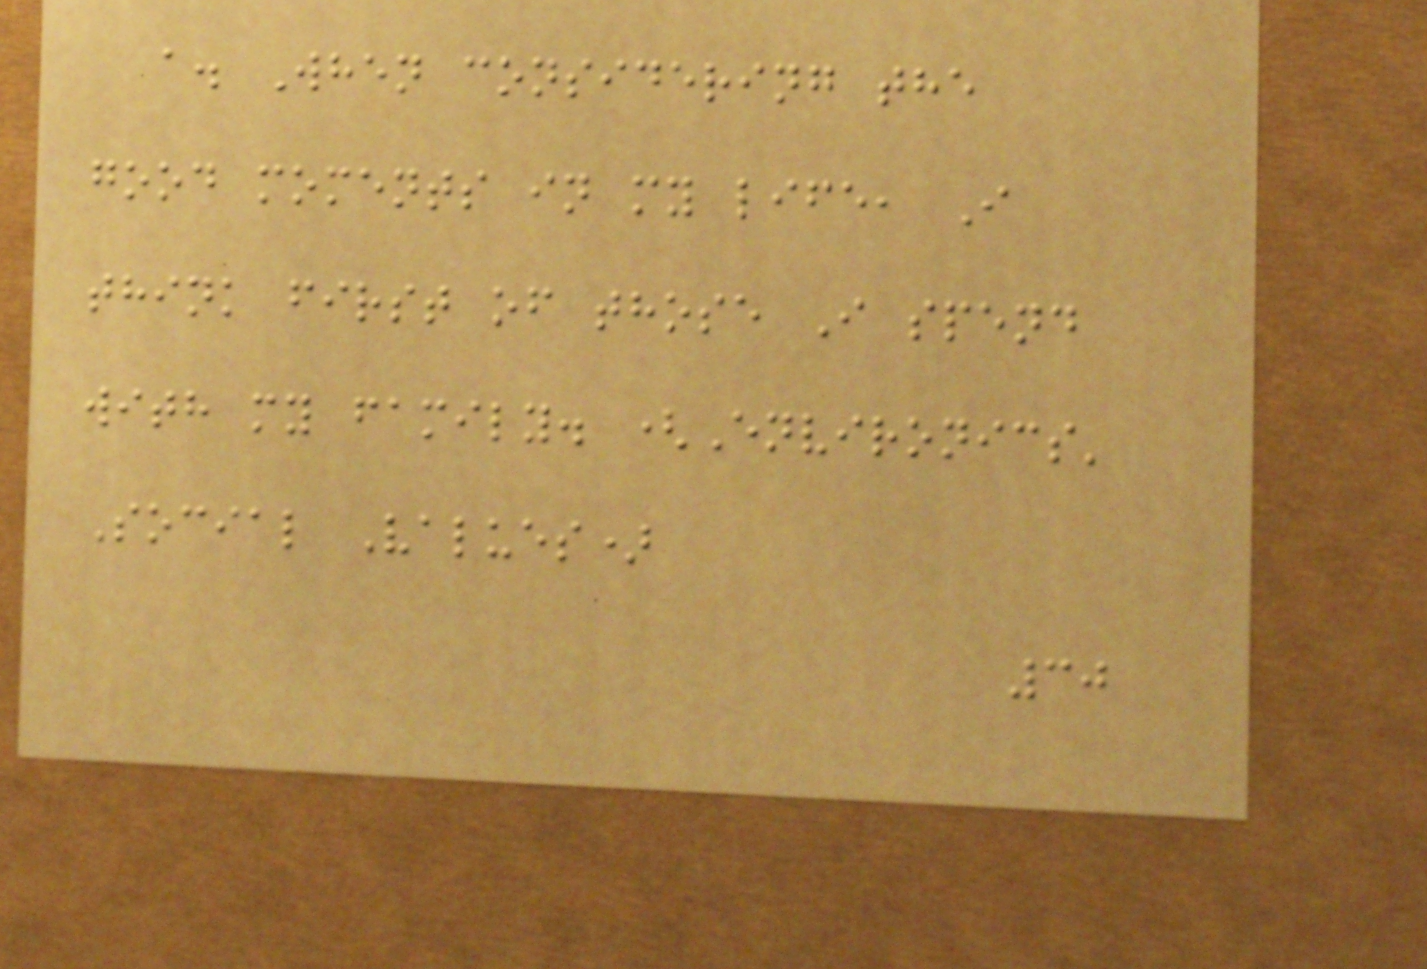a. When considering the
good moments in my life, I
think first of those I spend
with my family. (Environics'
Social Values)
30
